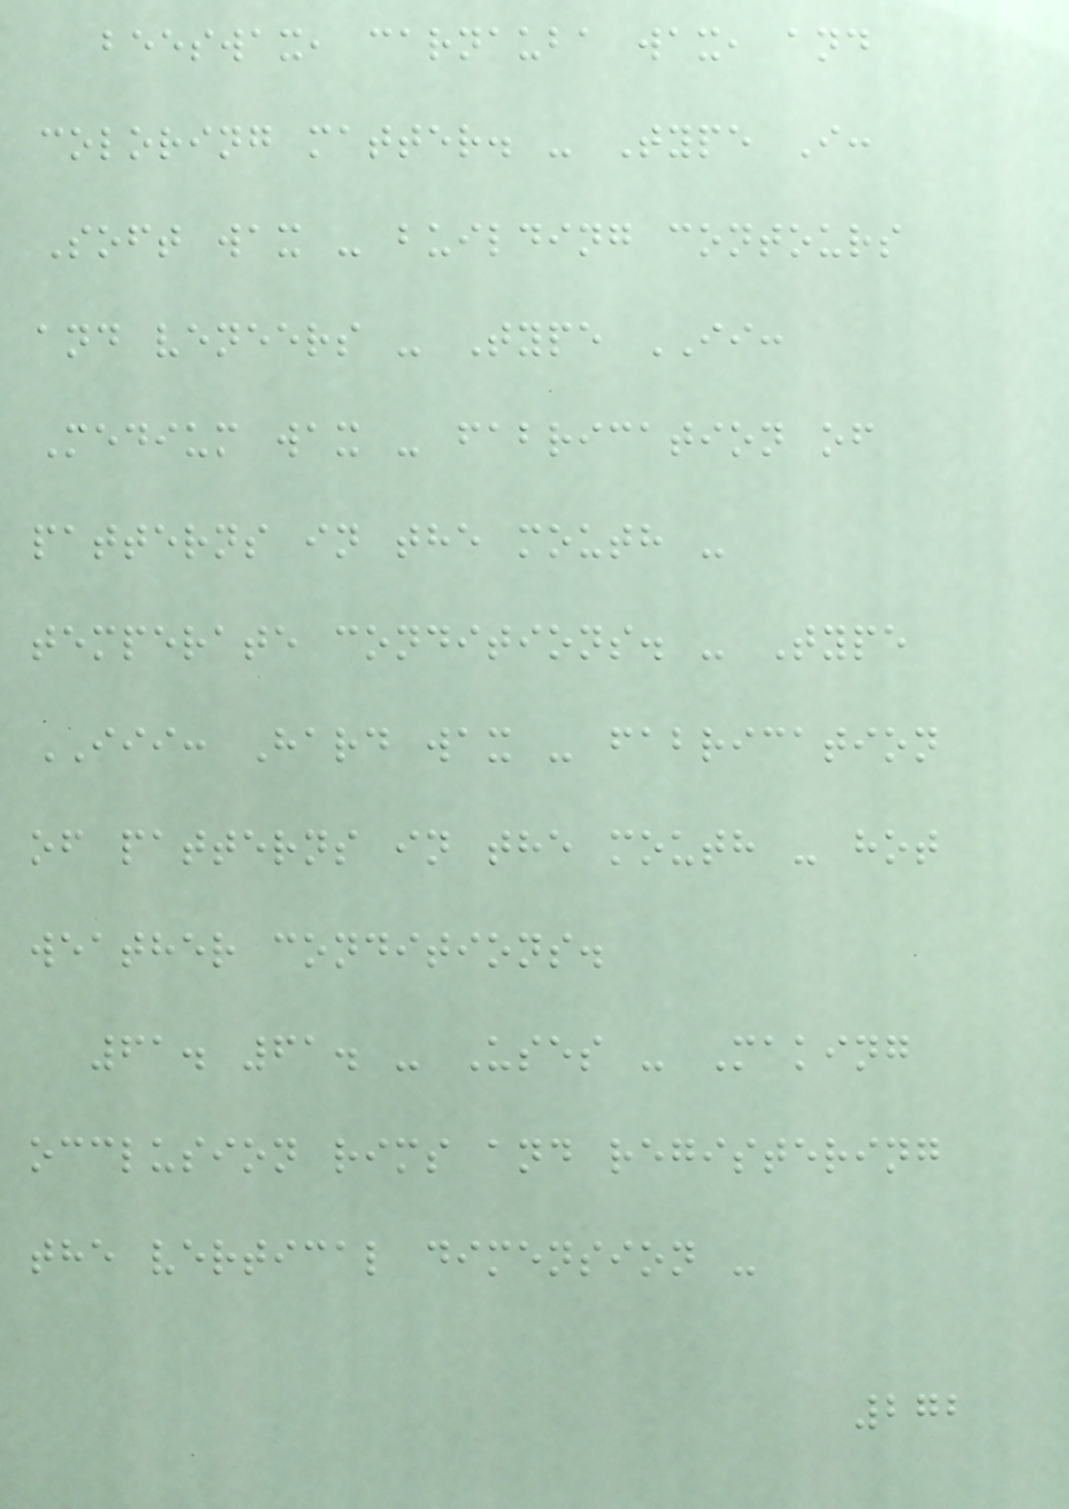beeswax, carnauba wax, and
coloring matter. - Type I:
Soft wax - building contours
and veneers - Type II:
Medium wax - fabrication of
patterns in the mouth -
temperate conditions. - Type
III: Hard wax - fabrication
of patterns in the mouth - hot
weather conditions.
61. 61. - Uses - Making
occlusion rims and registering
the vertical dimension -
272
